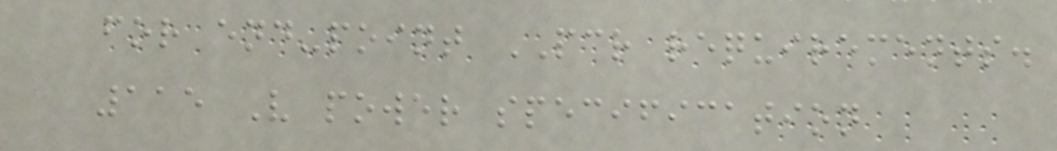for end-point PCR requirements.
115 V power specification
